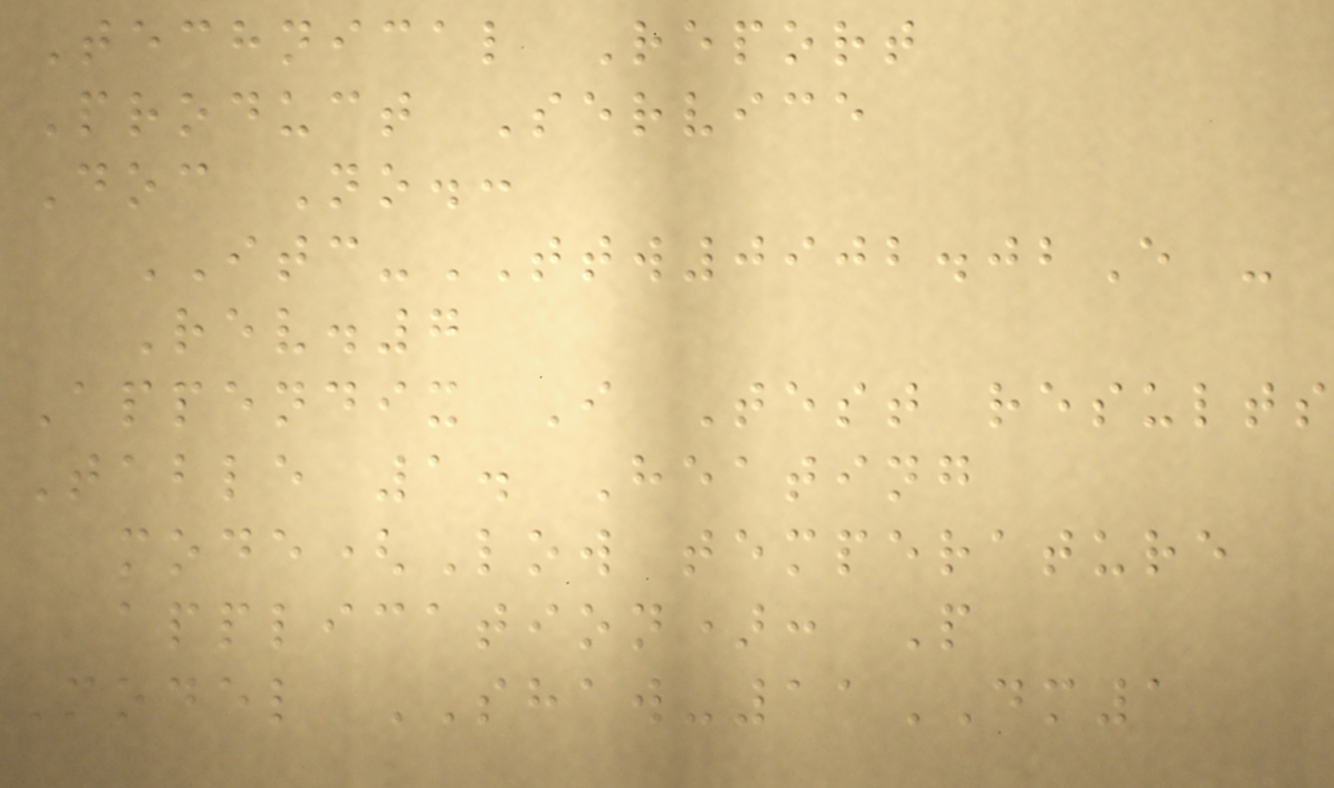Technical Report
Product Service
Doc No.:
ITC-TTW0902.02E -
Rev.7
Appendix I Test results
Table 1. Heating
mode(Low temperature
application): P
Model SHAW-11DM1
